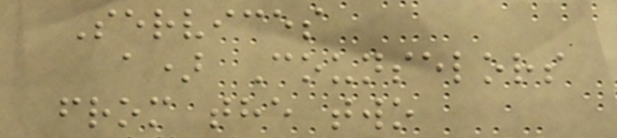Services
a) Counselors
from the two
